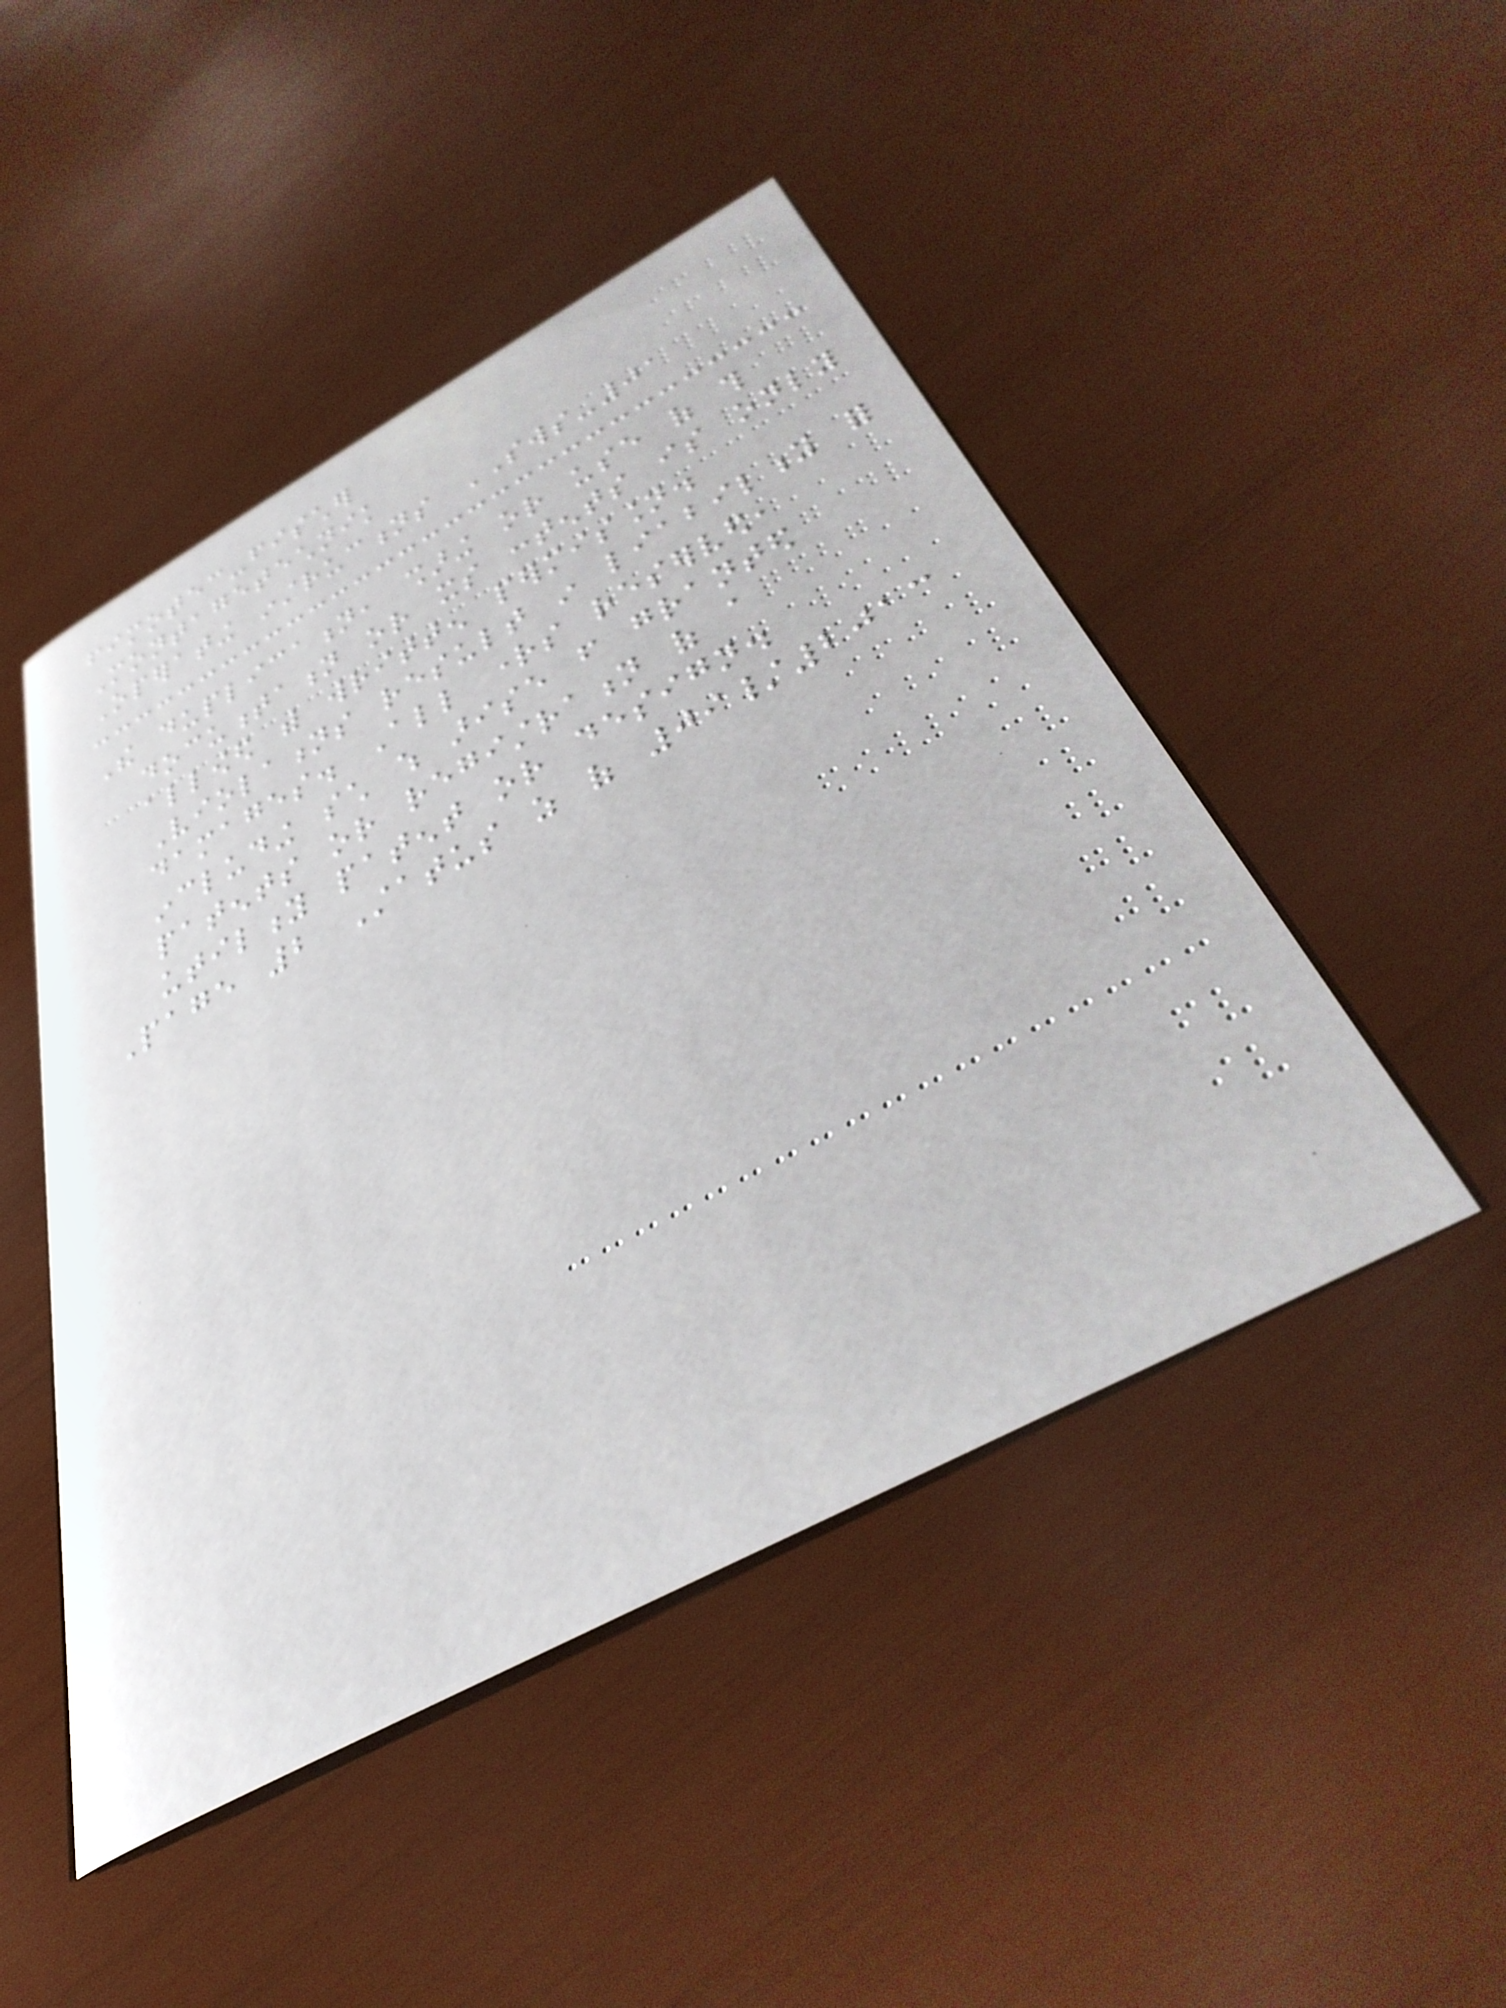fimotec-fischer
Montagetechnik
Operating instructions SWS-01
The duplication, sharing or use of this
documentation or its contents is only
allowed with written permission.
Violations result in liability for
damages. All rights reserved,
including such which arise from granted
patents or registration of a
utility patent or design.
Page 2 Status as of 09/2013
